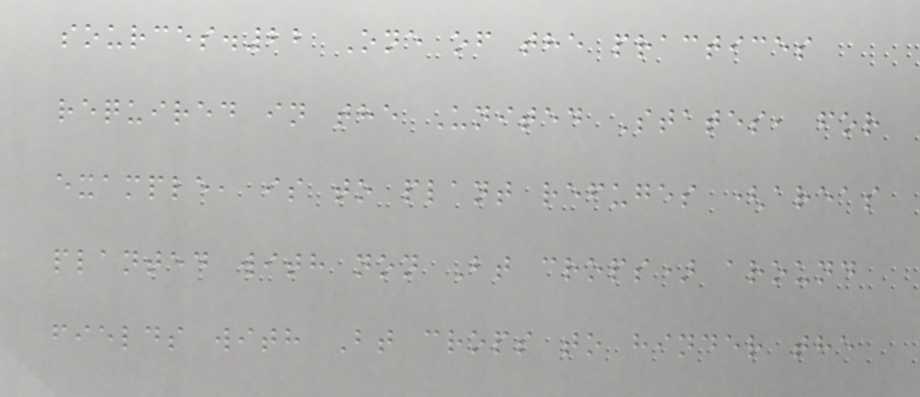sources.22 One of the practices
required in the United States, for
example, is to plant refuges (areas
planted with non Bt crops) around
fields with Bt crops to hinder the
